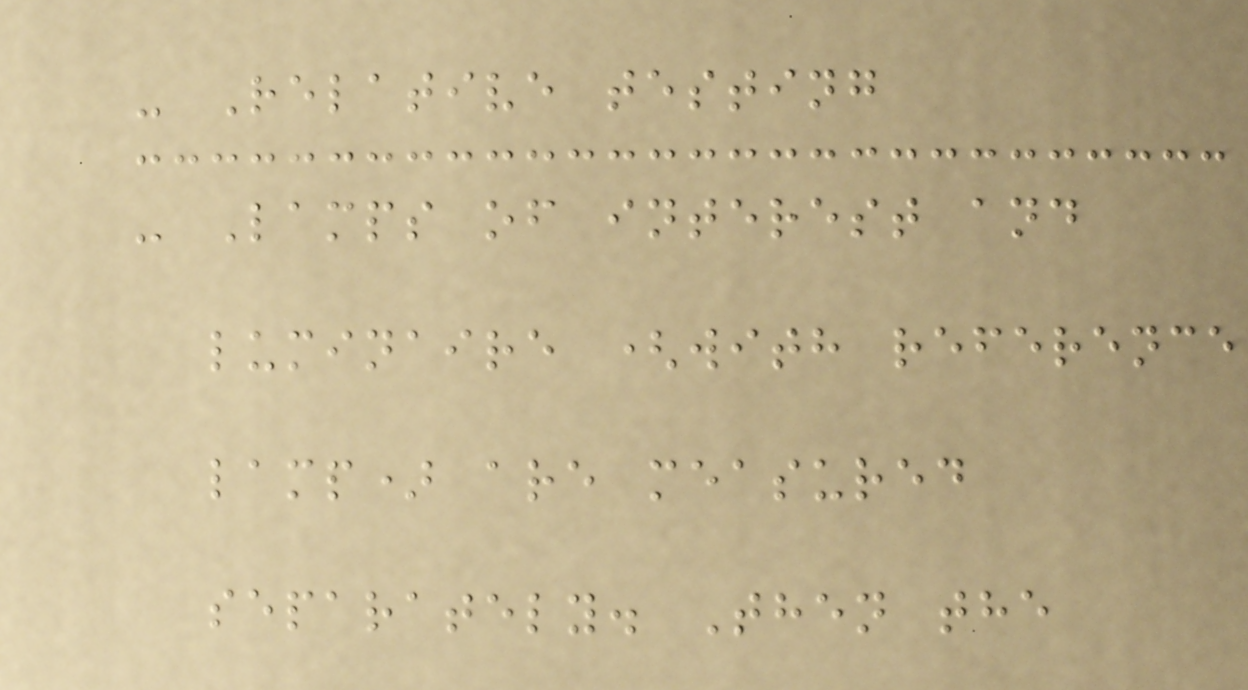- Relative testing
- Lamps of interest and
luminaire (with reference
lamp) are measured
separately. Then the
